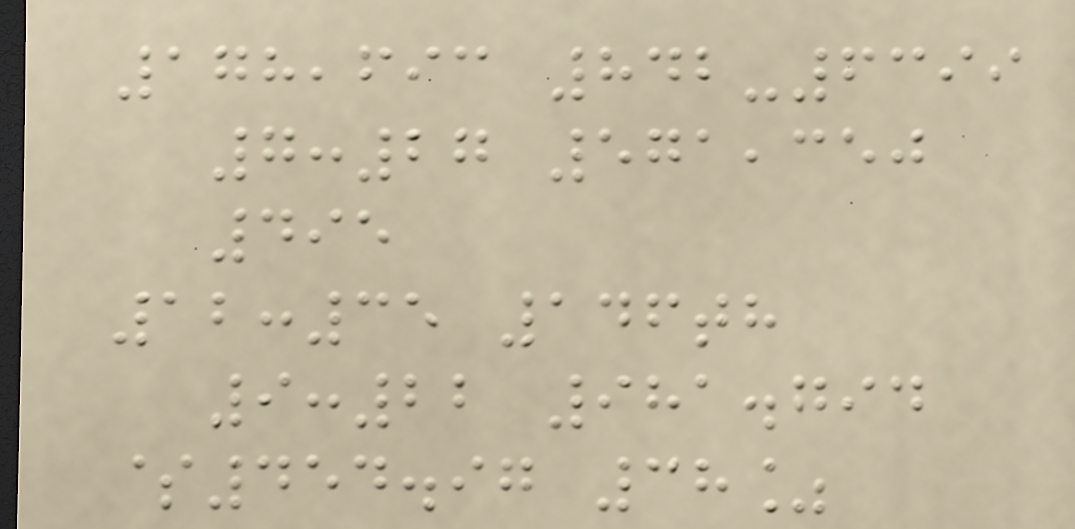178,693 842-6399
7:27 571,350
495
12:35 146th
9:22 981.794
$454.97 38%
